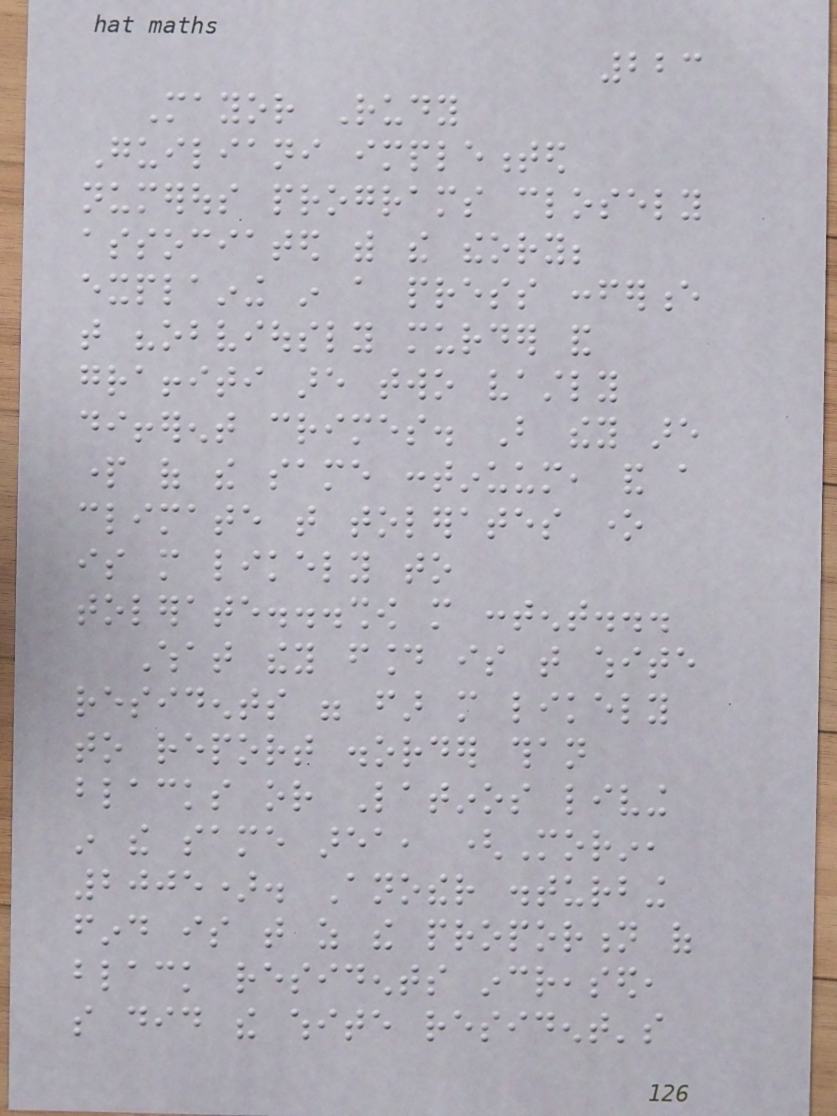223
Mayor Rudy
Guiliani implemented
numerous programs closely
associated with the theory;
explaining in a press conference
that "obviously murder and
graffiti are two vastly
different crimes. But they are
part of the same continuum, and a
climate that tolerates one
is more likely to
tolerate...show more content...
What they found is that white
residents were far more likely
to report disorder than
blacks or Latinos living
in the same area, (Morin,
2005). Another disturbing
find is that as the proportion of
black residents increased,
so did the white resident's
